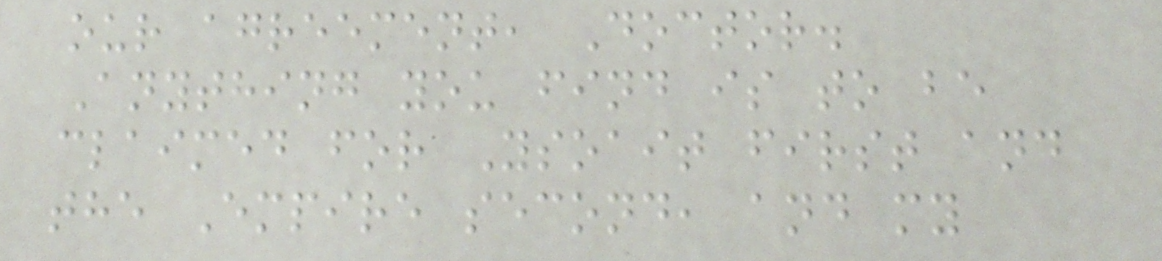our agreement, Doctor.
Anything you find is to be
claimed for Ysoait first and
the Empire second, and my
